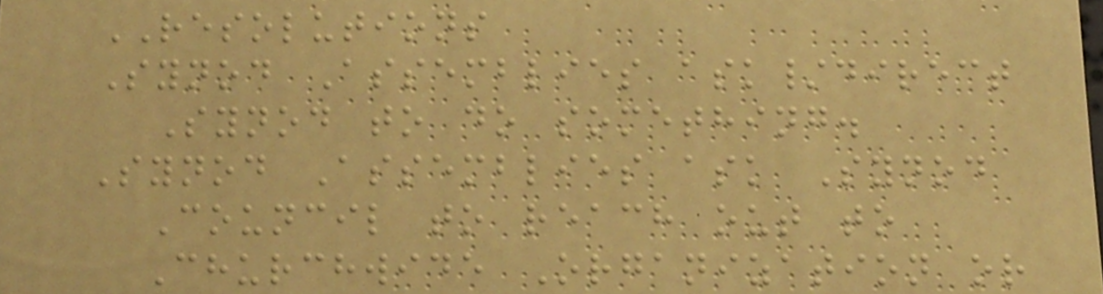RESOLUTIONS
Synod Assemblies ask/direct
Synod to do something.
Synod Assemblies ask Synod
Council to reach out to
Churchwide Organization or
